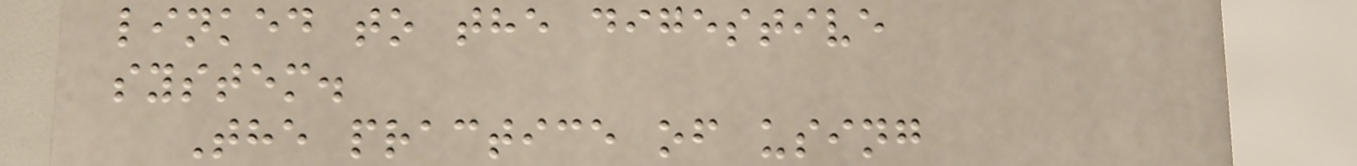linked to the digestive
system.
The practice of using
